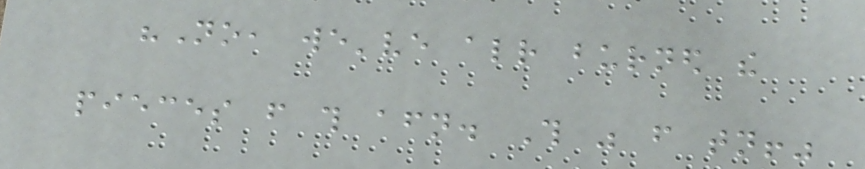"No, we've already burned the
pieces from this afternoon. This was from tonight!"
